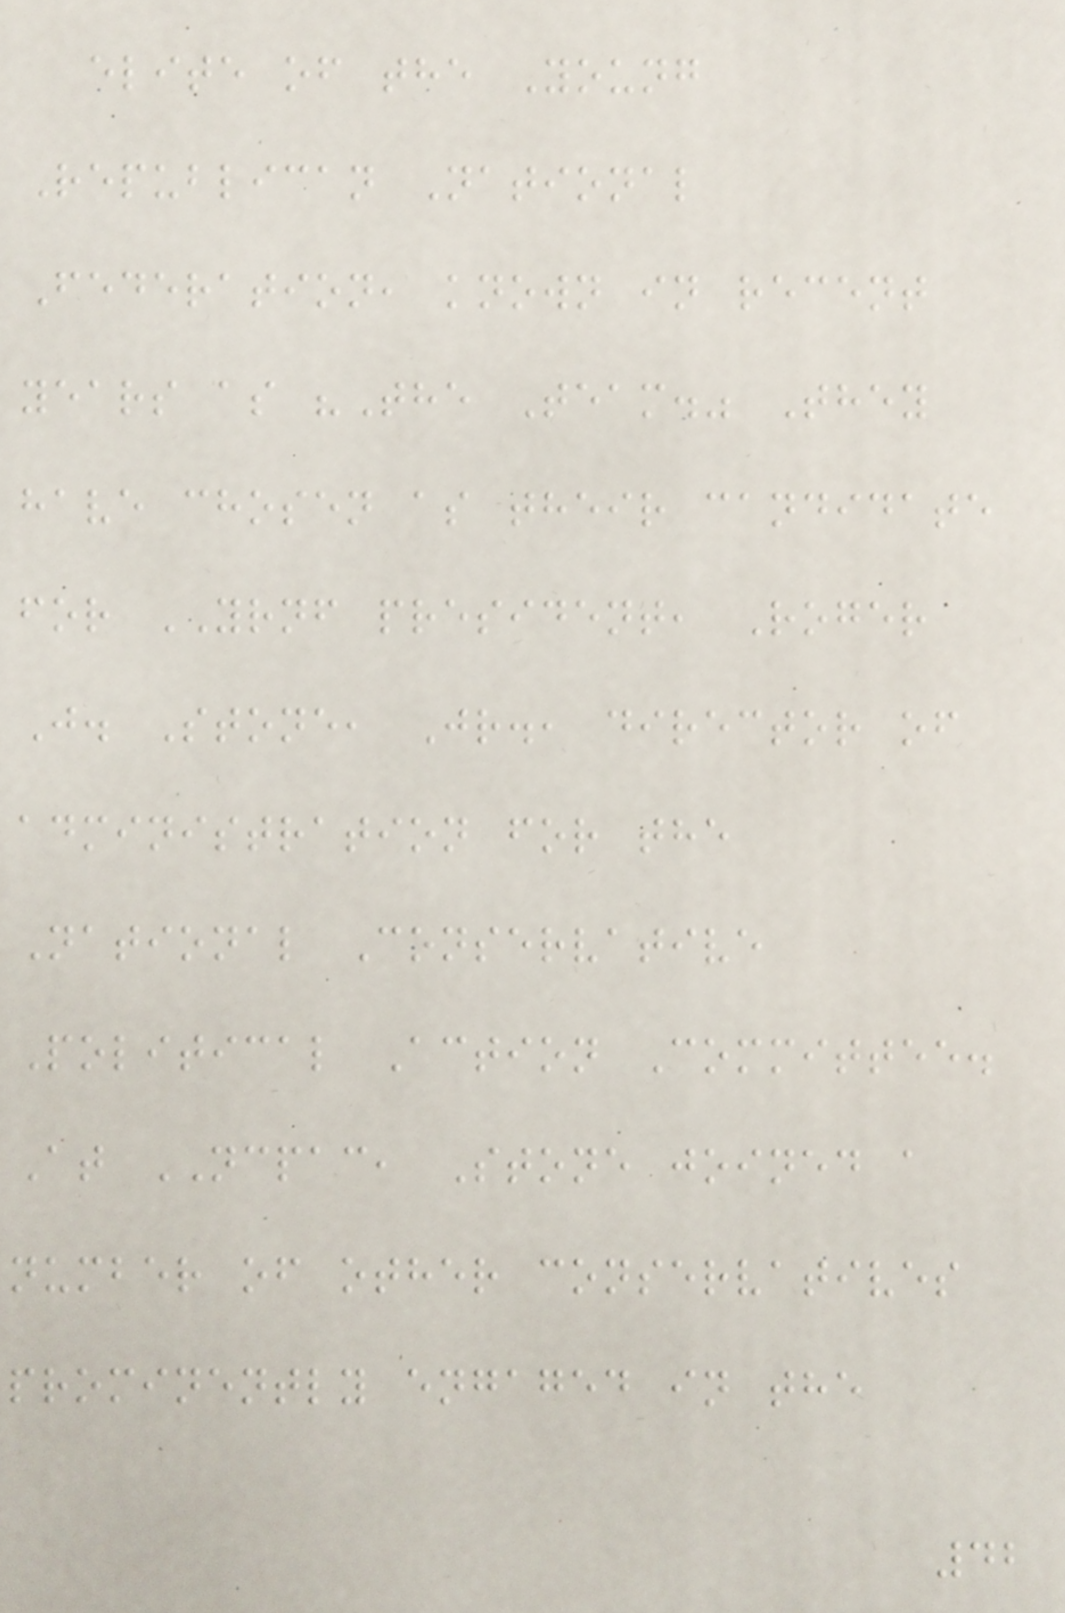elite of the Young
Republican National
Federation, known in recent
years as "The Team." They
have chosen as their candidate
for YRNF president, Roger
J. Stone, Jr., director of
administration for the
National Conservative
Political Action Committee.
At NCPAC, Stone joined a
number of other conservatives
prominently engaged in the
42
